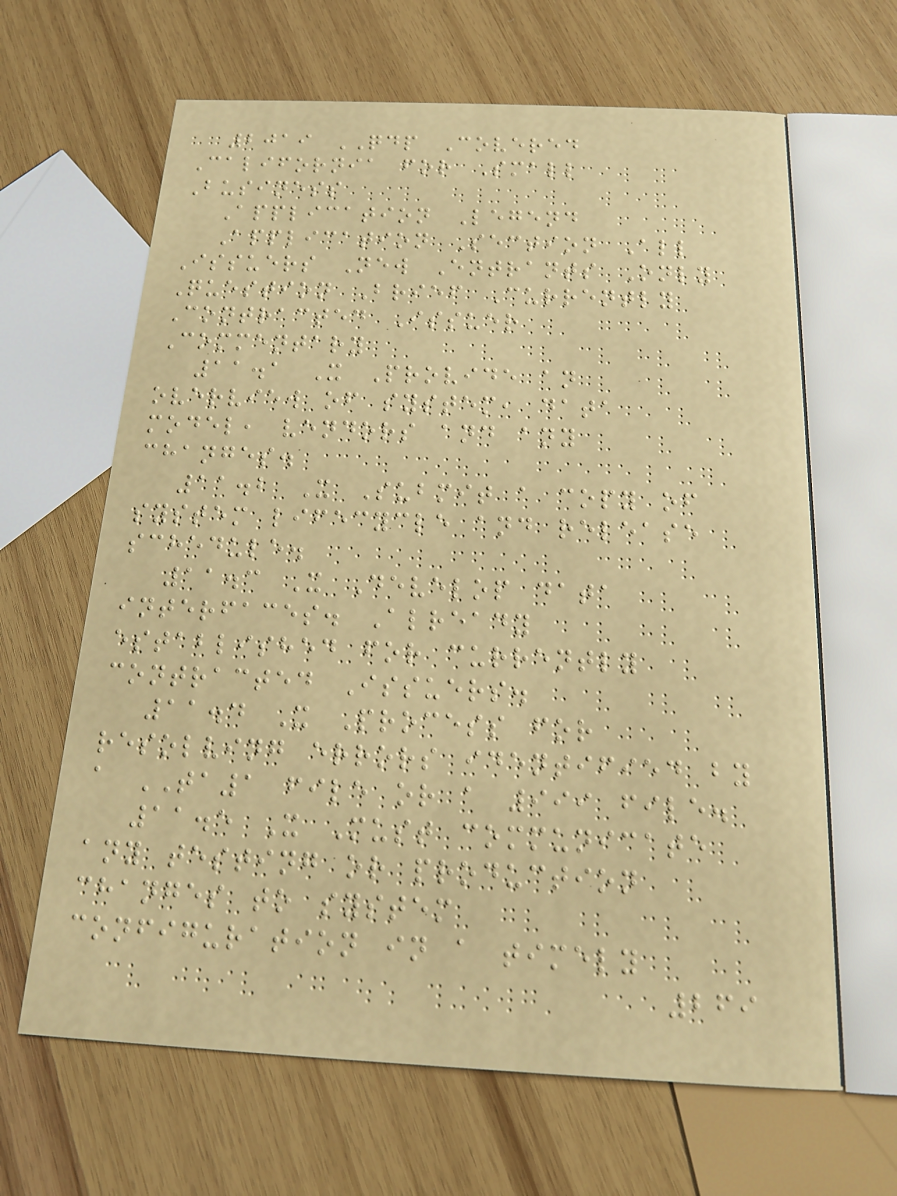2019 QDP Covered
California for Small
Business
Application Legend
Application Section All
Issuers New Entrants Only
Question Brief Currently
Contracted Issuer
Commentary
11.1 X Provide an
overview of system, data
model, vendors and any
changes.
11.2 X Submit a copy of
system lifecycle and release
schedule.
11.3 X Develop data
interfaces. Already
established for currently
contracted Issuers.
11.4 X Process for
resolving errors identified by
a TA1 file or a 999 file.
11.5 X Must communicate
any testing or production
changes to system
configuration in a timely
269
